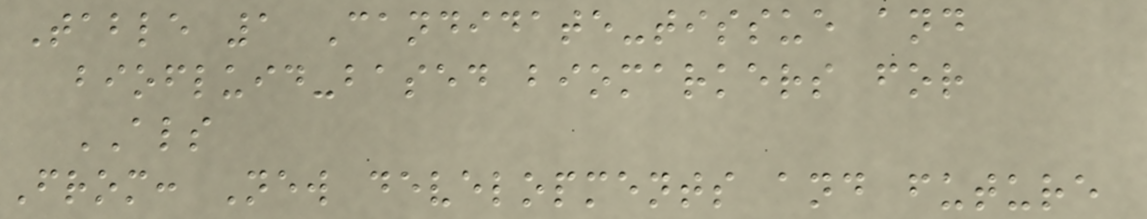Table 1 Candidate-tissue and
biofluid-based biomarkers for
ALS
From: New developments and future
